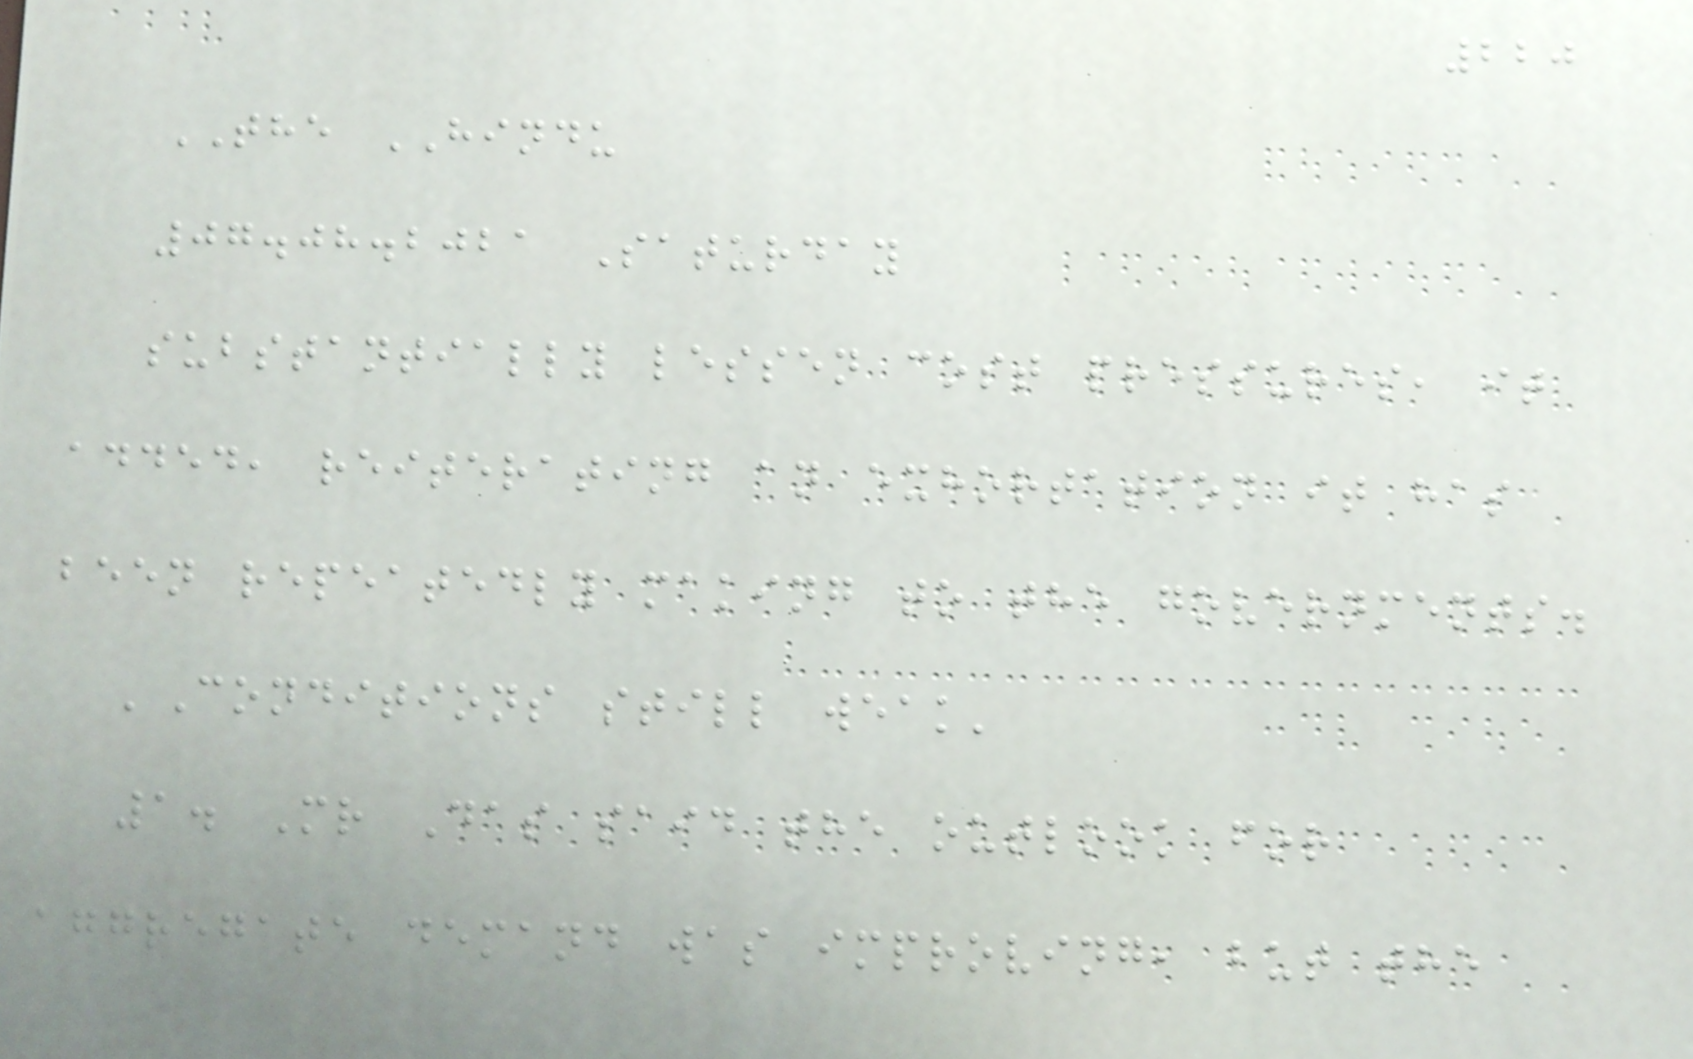220
THE HINDU
07.08.2021 Saturday
substantially lessen cost pressures, it
added, reiterating an exhortation it has
been repeatedly making to the governments.
'Conditions still weak'
1. Mr Das said the outlook for
aggregate demand was improving, but the
